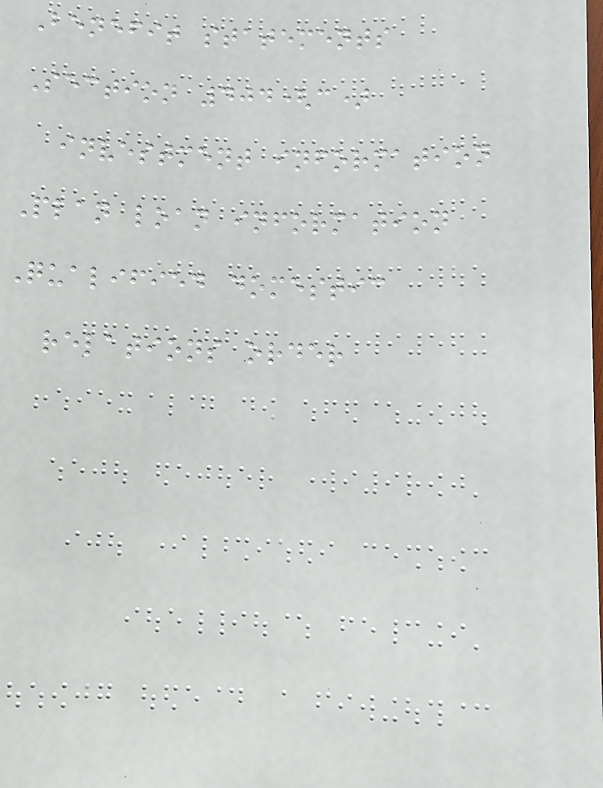Benefit statements
Section 404(c)
investment information
Plan loan information
Qualified domestic
relations order
